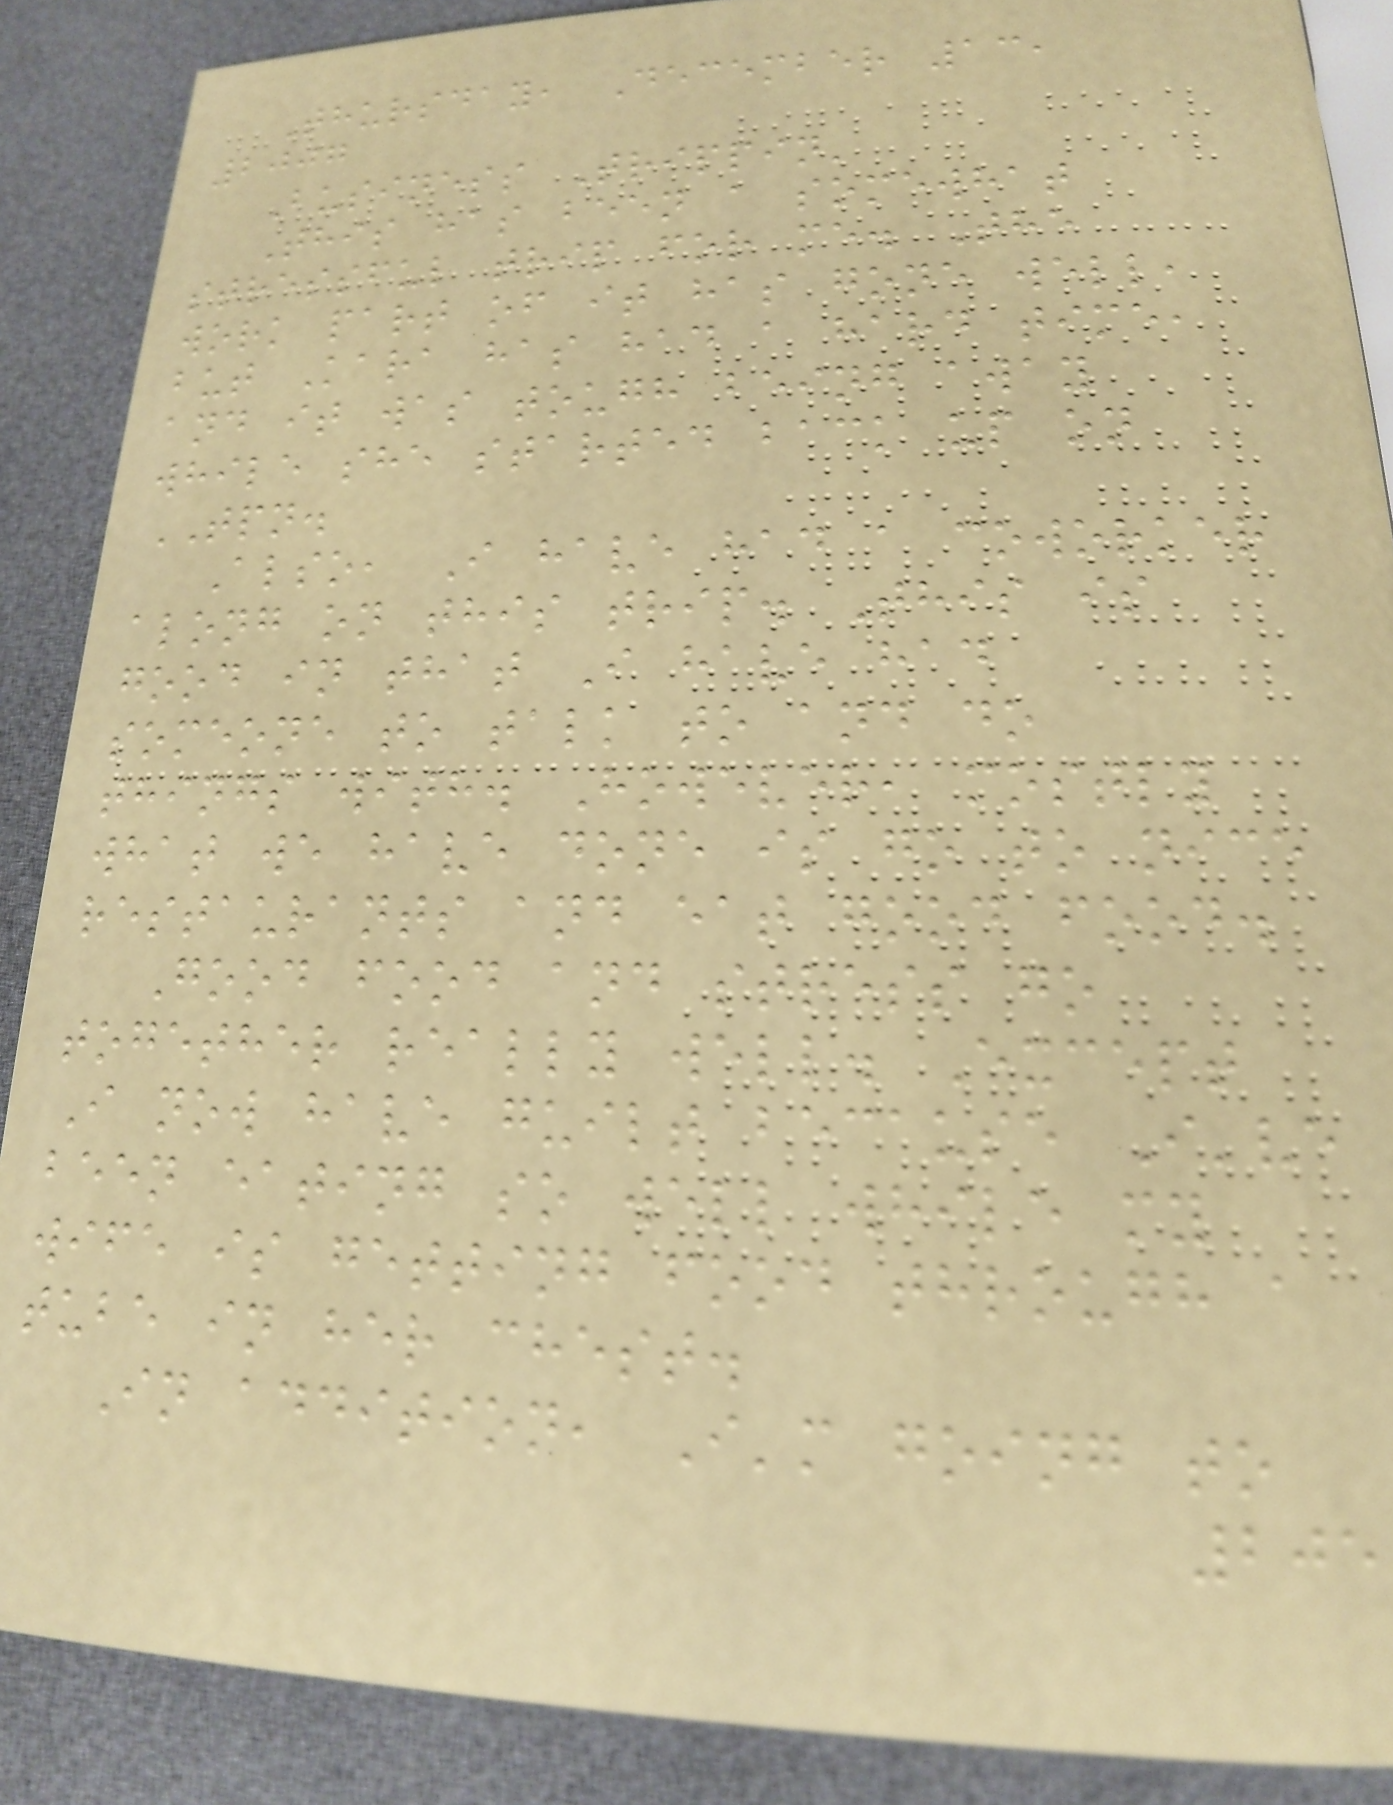Thursday, December 13,
2007
Business Trippin'
This has been a somewhat
stressful trip for me. The
work part of it has gone well,
but Kara has had a hard time,
and it was tough being away
while she started back up on
TPN.
Also, I have had a coworker
along on this trip. This is
good in that I have had
someone to talk to and do
things with. However, mostly
what we have done is go to nice
restaurants and eat good food.
Good food and stress go
together really well. Except
I now have guilt because I've
been eating so well while my
wife is getting food through a
tube in her chest.
In addition, I'm going to
205
